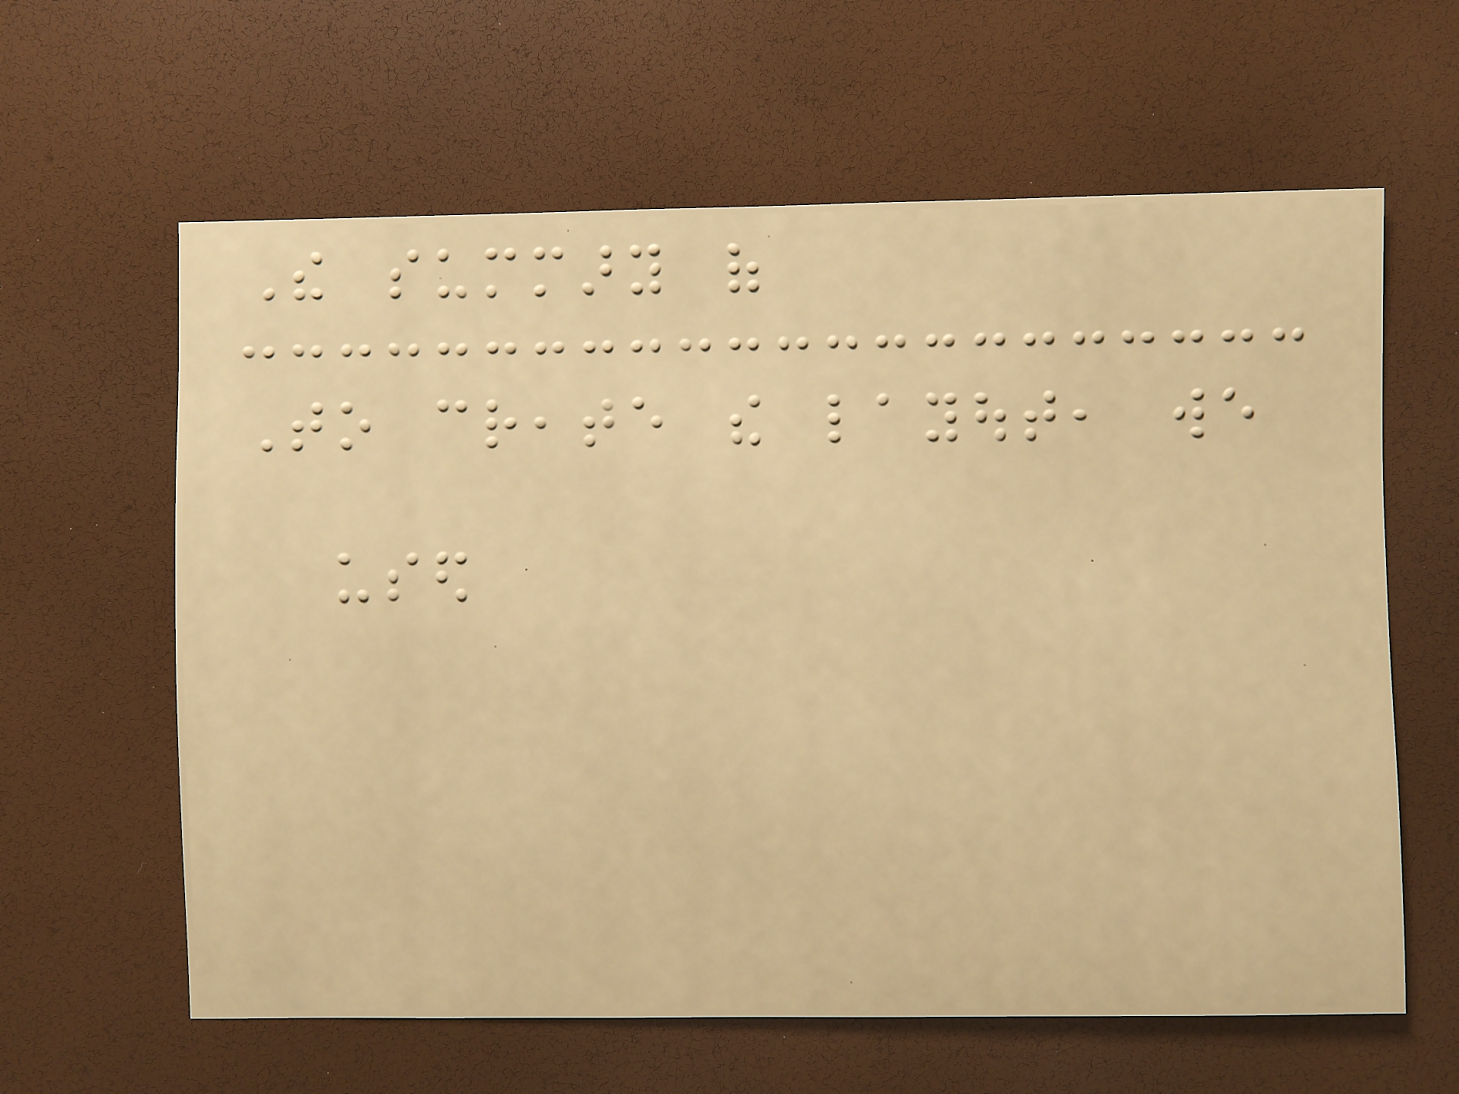The summary of
To create the layout, we
used
